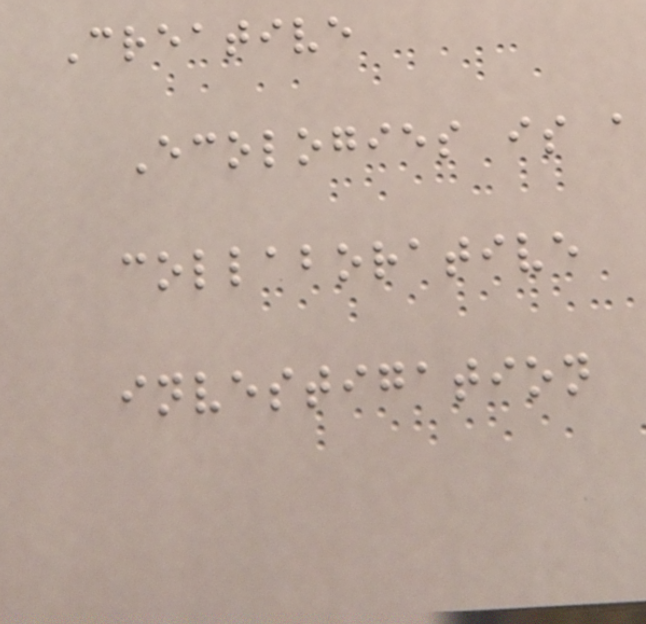Creative
Ecologies is a
collaborative
investigation
